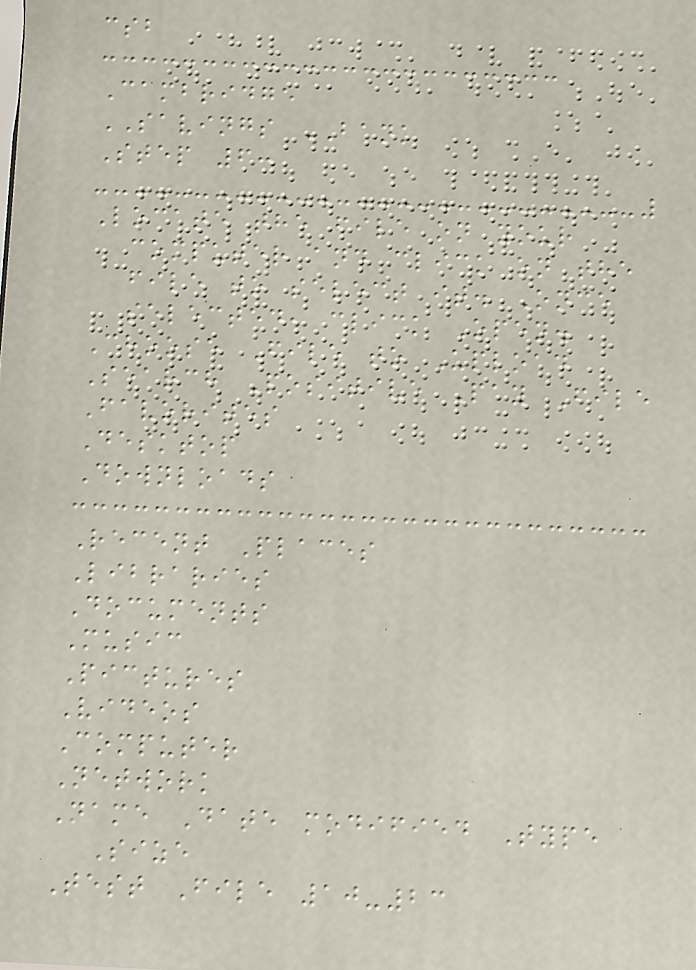csb
Cambridge
SAVINGS BANK
Step 6:
Locate the file on your
computer and click on the
file to select it. Once
selected, click Open.
Choose File to Upload
Search Positive Pay File
Favorites
Desktop
Downloads
Recent Places
Libraries
Documents
Music
Pictures
Videos
Computer
Network
Name Date modified Type
Size
Test File 10-23
